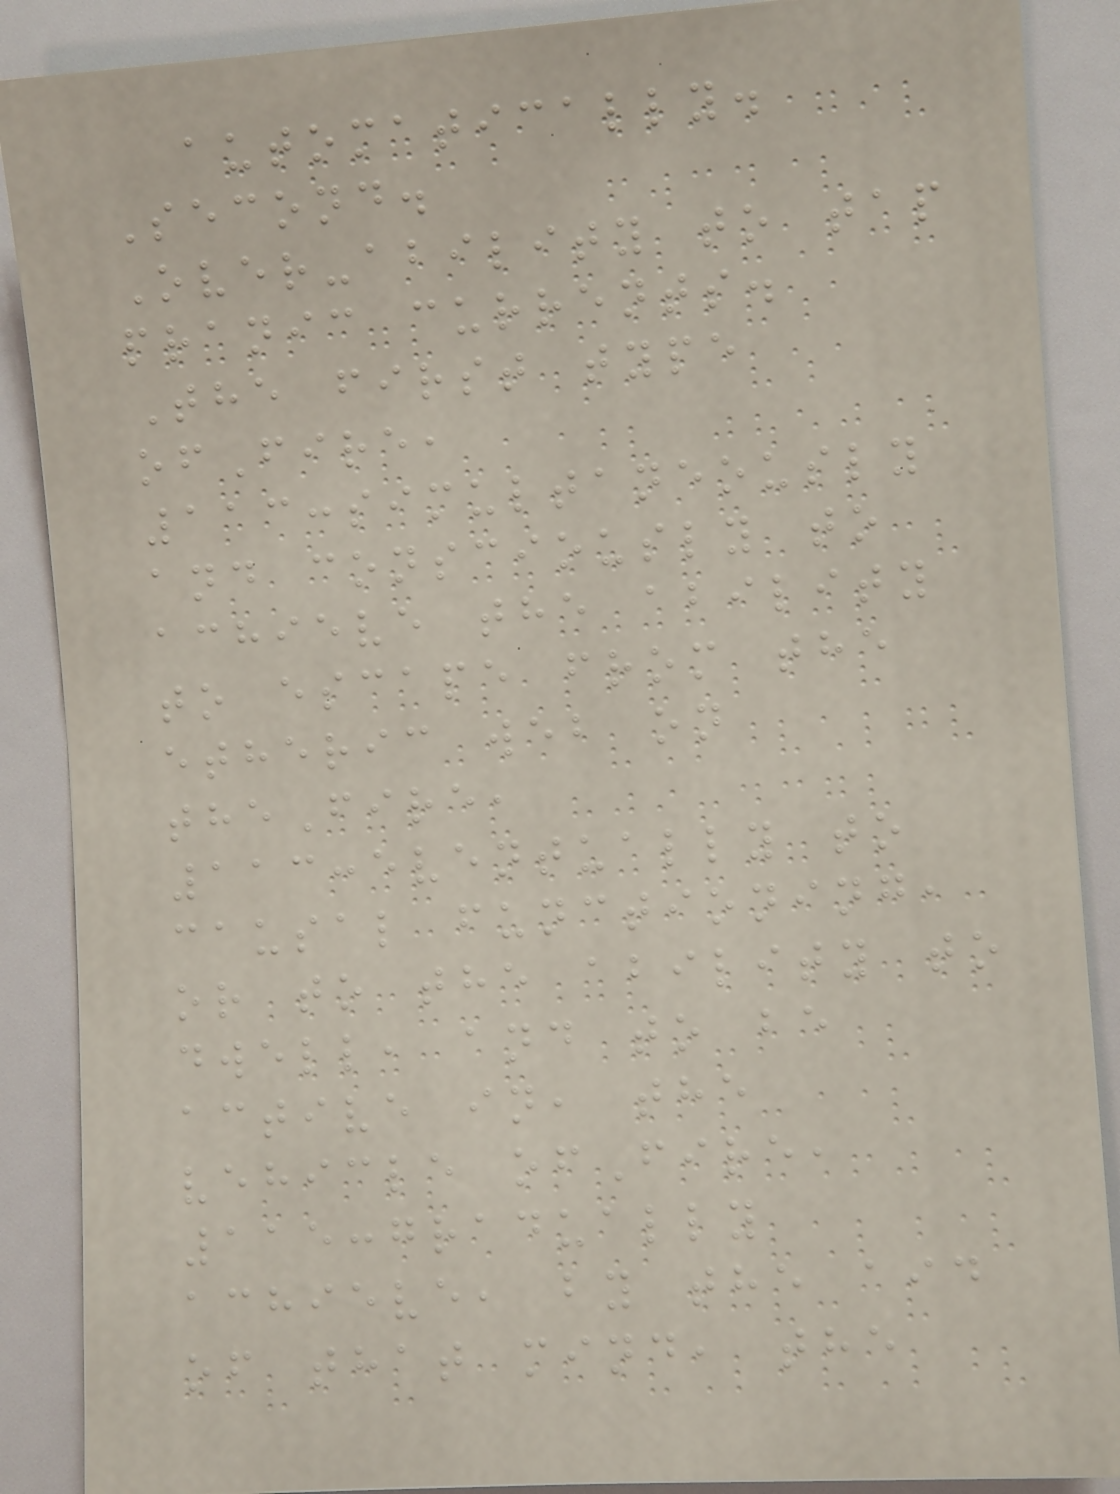automatically.
Second.
Over-ability to tap
pranic currents.
The first type
ofFire,
113:simultaneously
and consciously to
achieve the ability
to escape from the
etheric web on
theFire,
113:eventually to
causal functioning,
or to the ability to
dwell, and to be
active in, the
vehicle ofFire,
115:gradually
achieve, by the aid
of that mind, the
